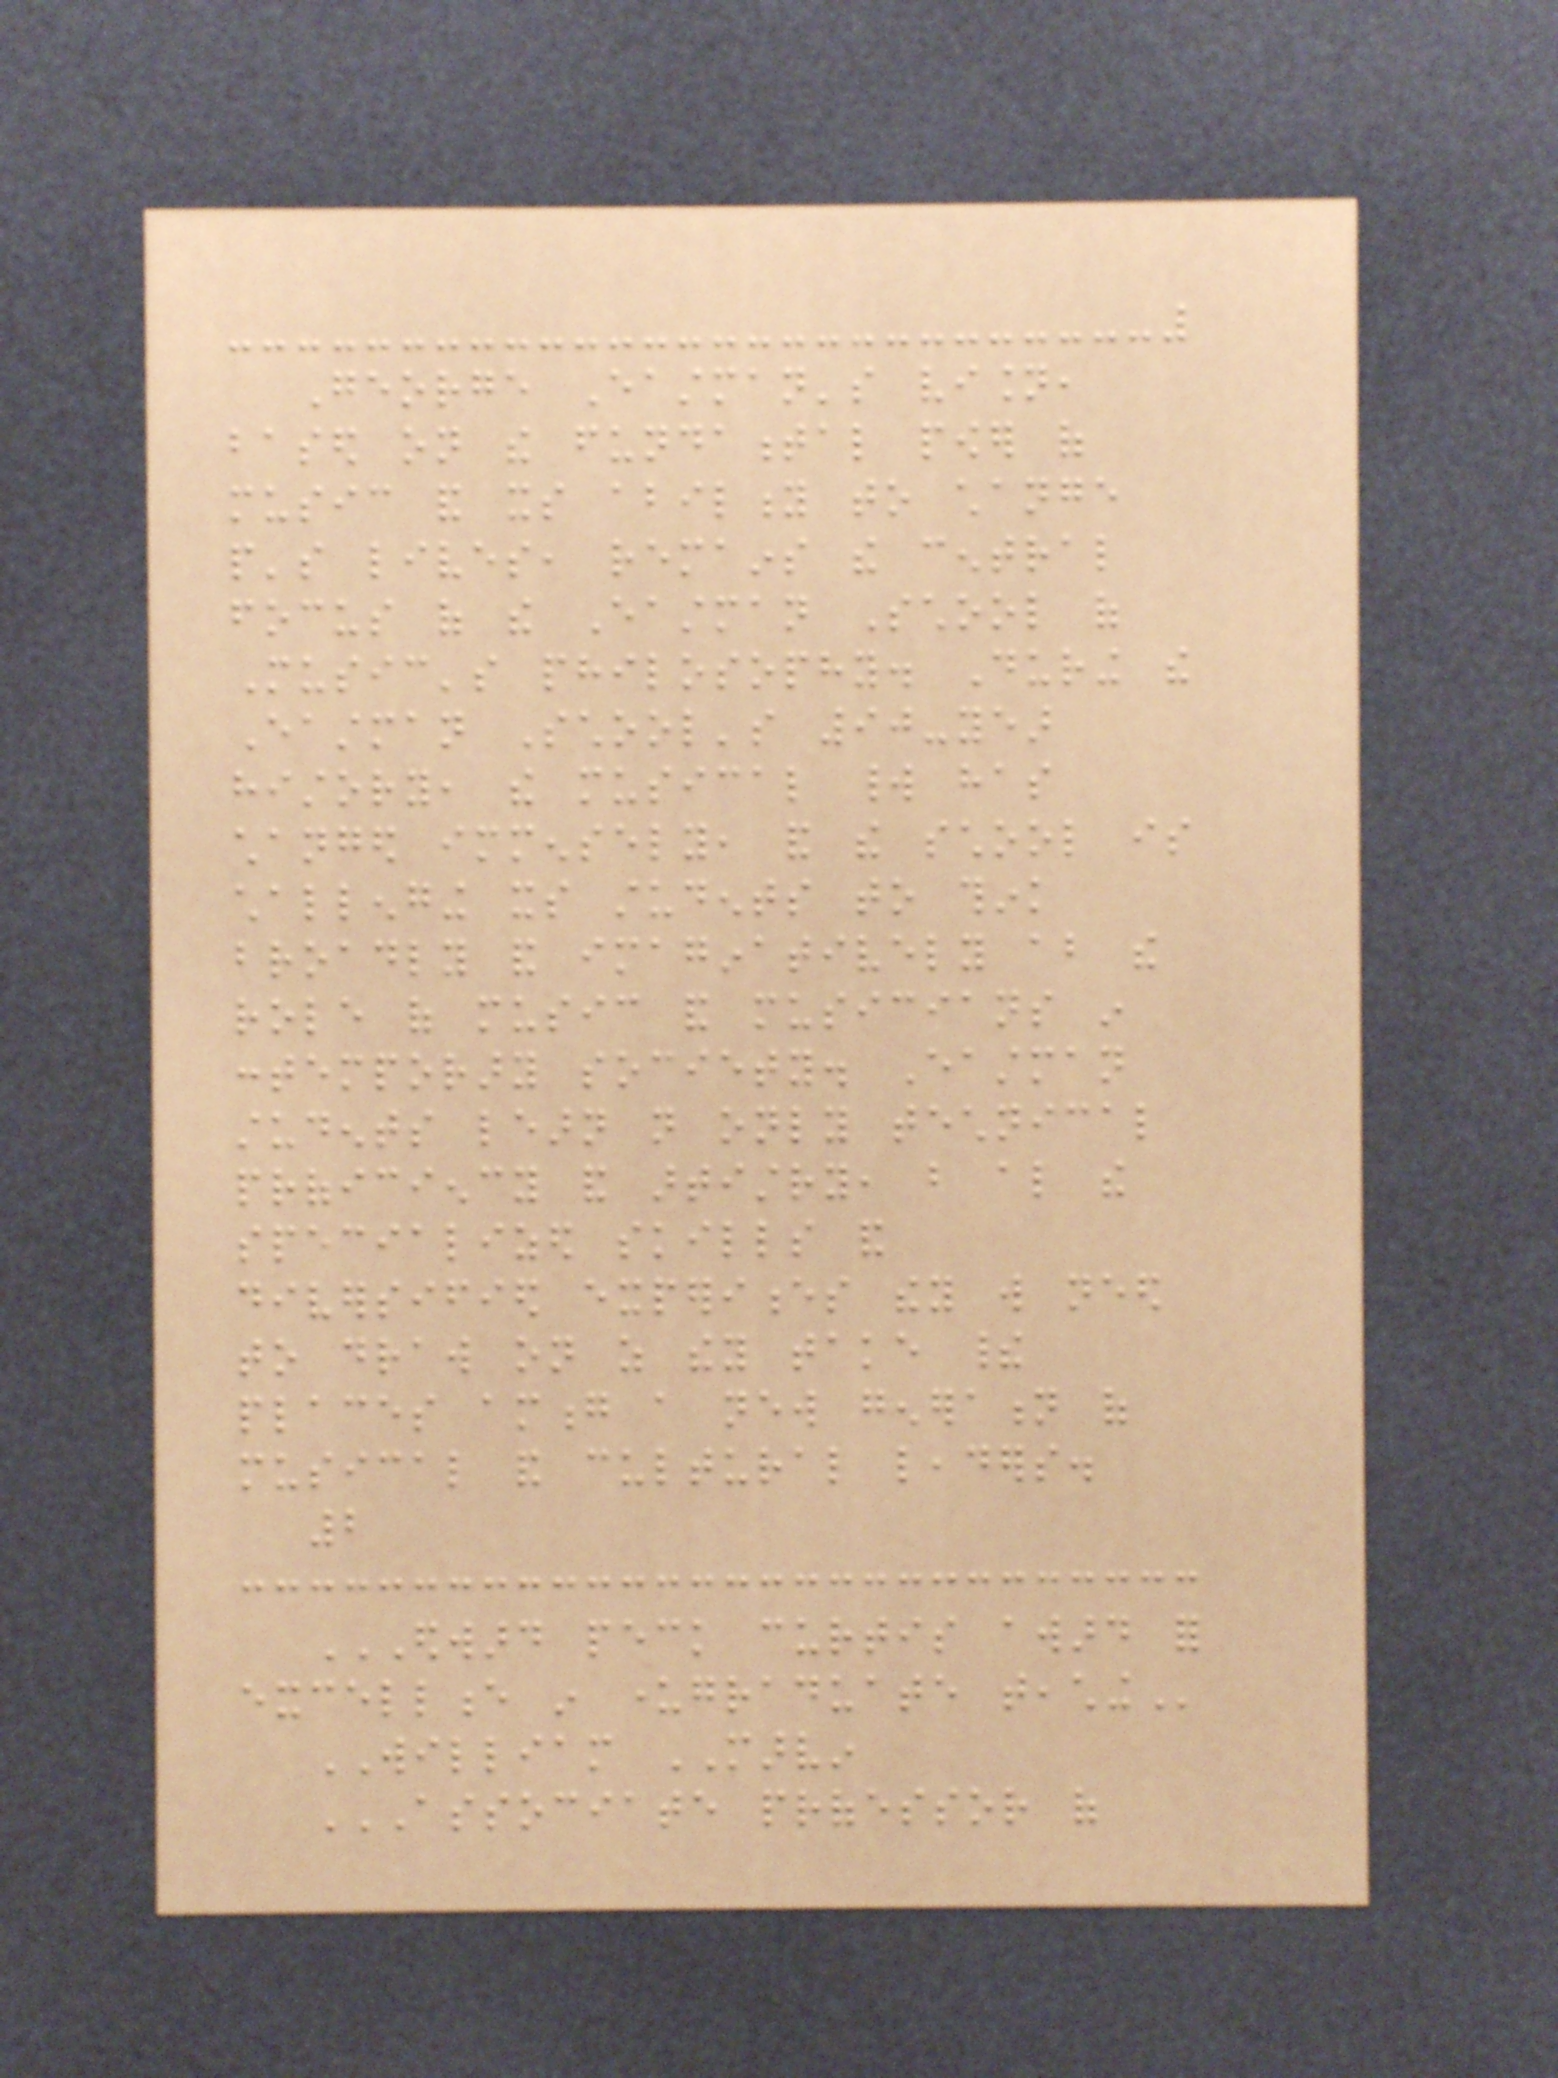George Eastman's vision,
based on the fundamental power of
music and its ability to change
people's lives, remains the central
focus of the Eastman School of
Music's philosophy. During the
Eastman School's 90-year
history, the musical world has
changed immensely, and the school is
challenging its students to think
broadly and imaginatively about the
role of music and musicians in
contemporary society. Eastman
students learn not only technical
proficiency and artistry, but also the
specialized skills and
diversified experiences they will need
to draw on as they take their
places among a new generation of
musical and cultural leaders.
2
EDWARD PECK CURTIS AWARD FOR
EXCELLENCE IN UNDERGRADUATE TEACHING
WILLIAM MARVIN
ASSOCIATE PROFESSOR OF
